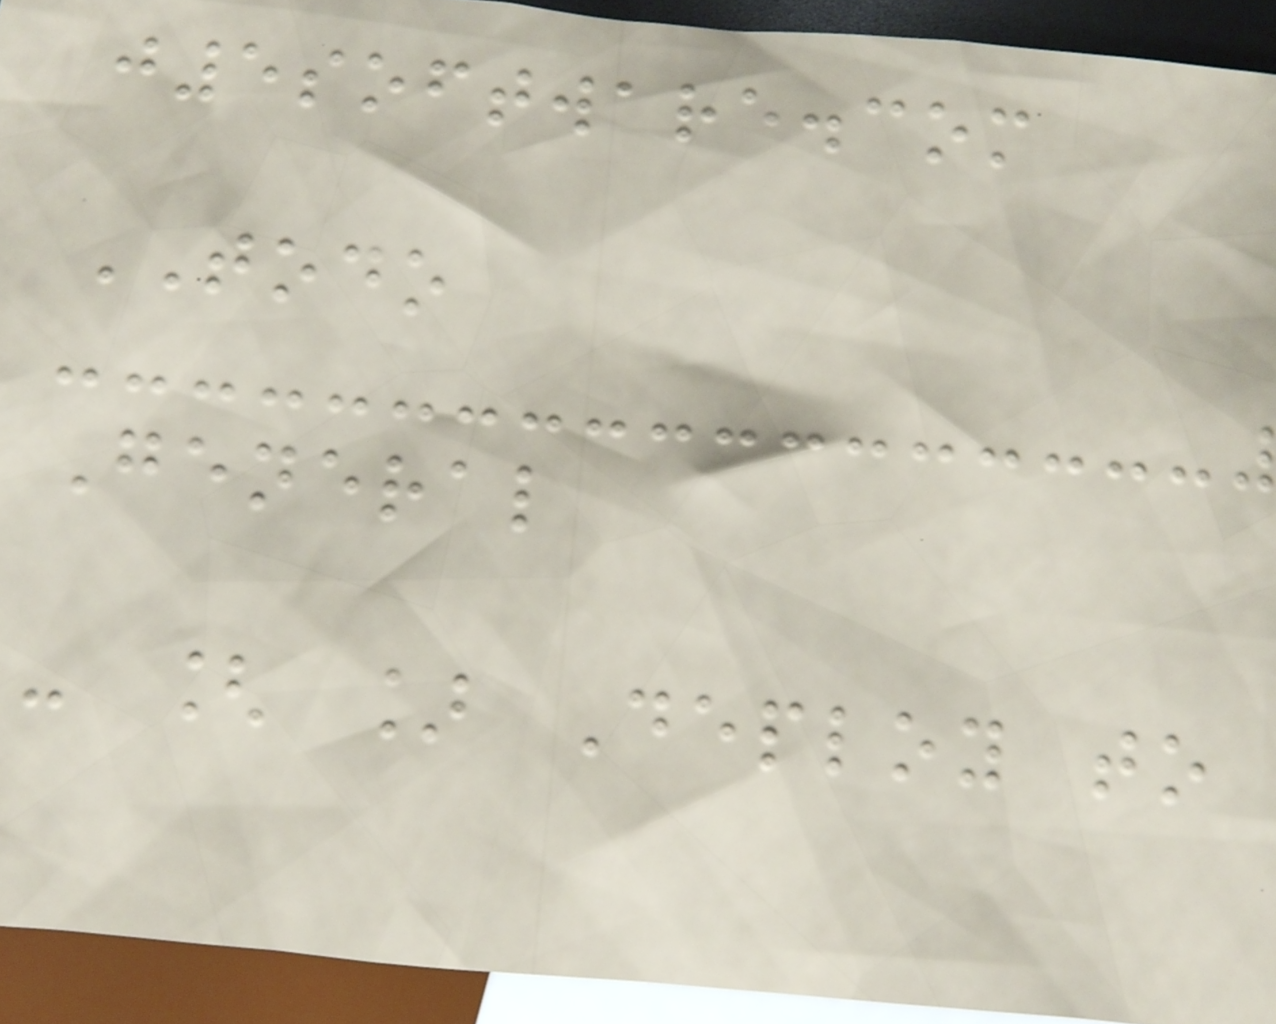j5software.com
TODO
General
- [ ] Deploy to
